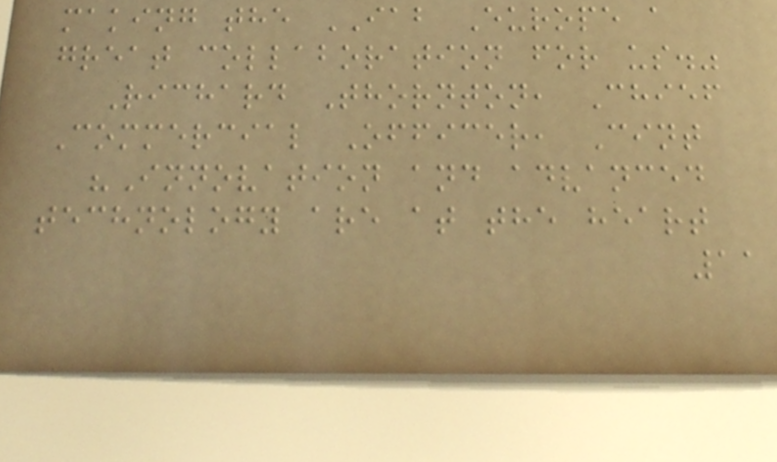making the IAB Europe a
great collaboration for us."
Richard Thornton, Chief
Commercial Officer, Cint
"Innovation and advanced
technology are at the heart
11
